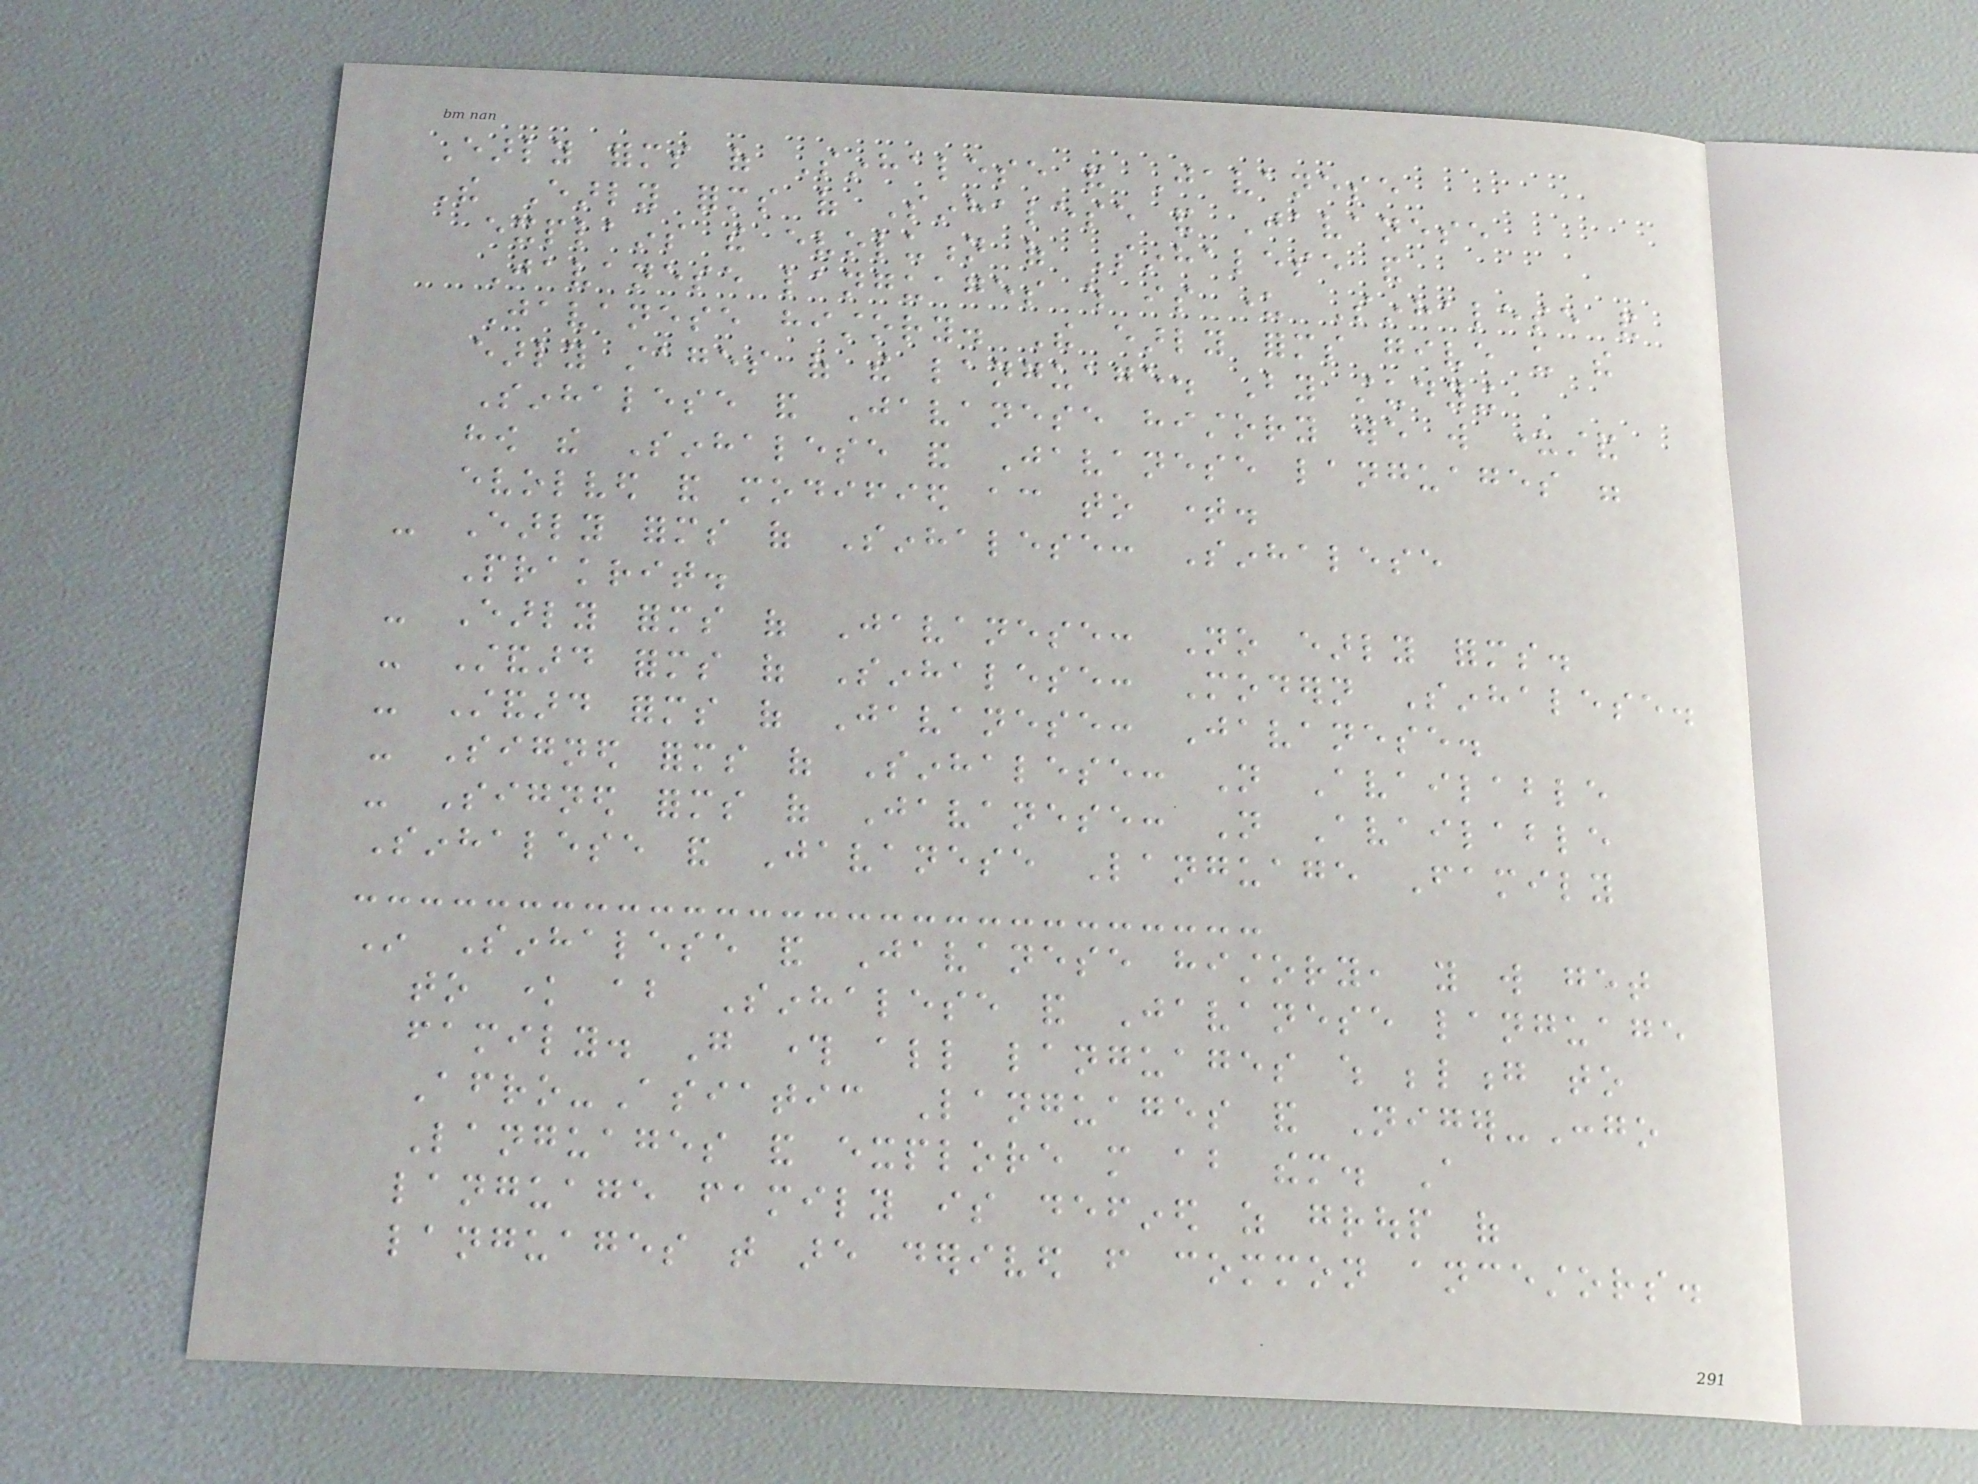Early forms of Sinhalese and Javanese
The Early forms of Sinhalese and Javanese
explains the evolution of Sinhalese and
Javanese languages which is under Sinhalese and
Javanese history. The early forms give us the
early stages of the language. By studying
Sinhalese and Javanese history we will understand
how the Sinhalese and Javanese languages were
evolved and modified according to time.
- Early forms of Sinhalese: Sinhalese
Prakrit.
- Early forms of Javanese: No early forms.
- Standard forms of Sinhalese: Modern Sinhalese.
- Standard forms of Javanese: Javanese.
- Signed forms of Sinhalese: Not Available
- Signed forms of Javanese: Not Available
Sinhalese and Javanese Language Family
In Sinhalese and Javanese history, you will get
to know about Sinhalese and Javanese language
family. Go through all languages which belong to
Afro-Asiatic Languages and Niger-Congo
Languages and explore more about them. A
language family is defined as group of
languages that are derived from common ancestors.
